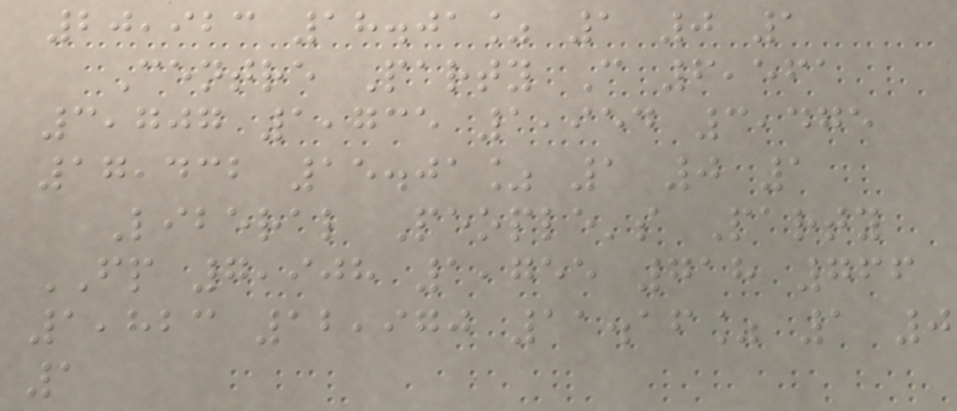20,923 18.01% 1 0 1
Centre Party C 6,561
3,707 1,735 1,954 3,475
17,432 15.01% 1 0 1
Liberal People's Party
FP 7,908 1,755 718 766
1,823 12,970 11.16% 1 0
1
